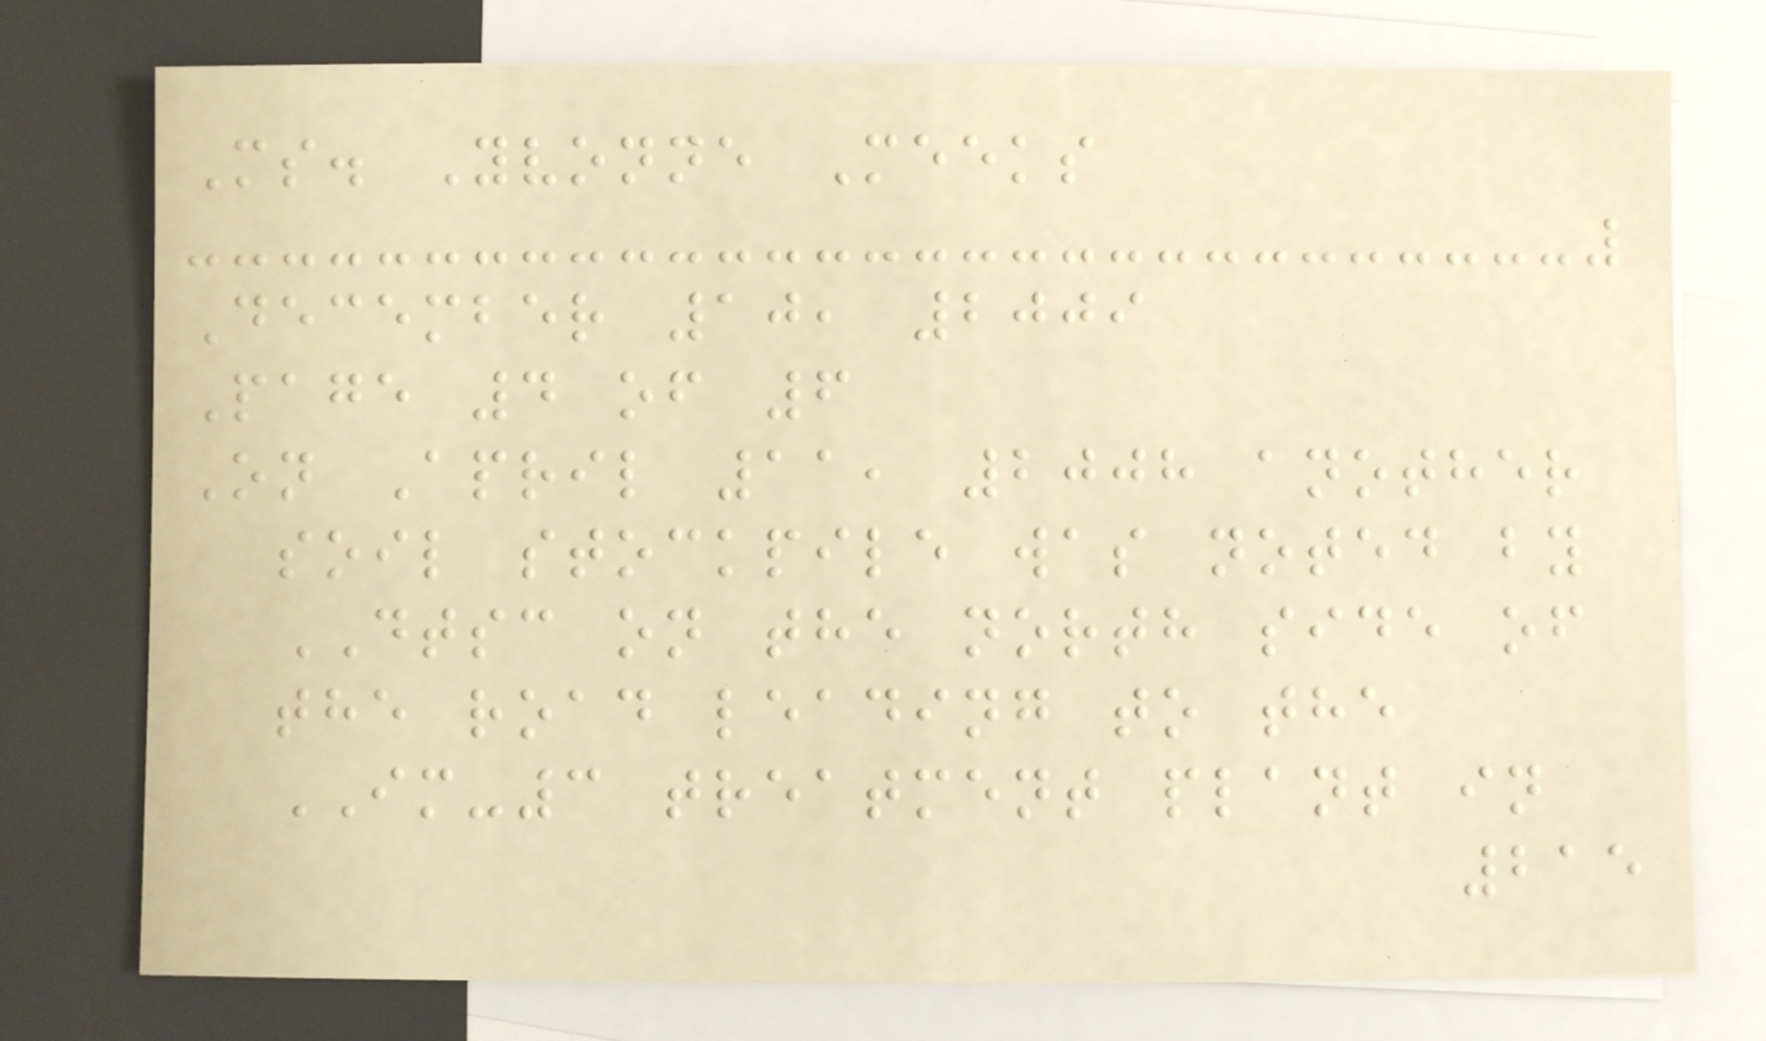Ms. Yvonne Meeks
December 10, 2009
Page 4 of 6
On April 11, 2008 another
soil stockpile was noted by
DTSC on the north side of
the road leading to the
IM-3 treatment plant in
215
